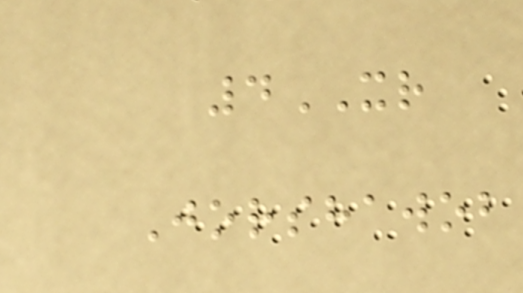4XR
Jorshawob
